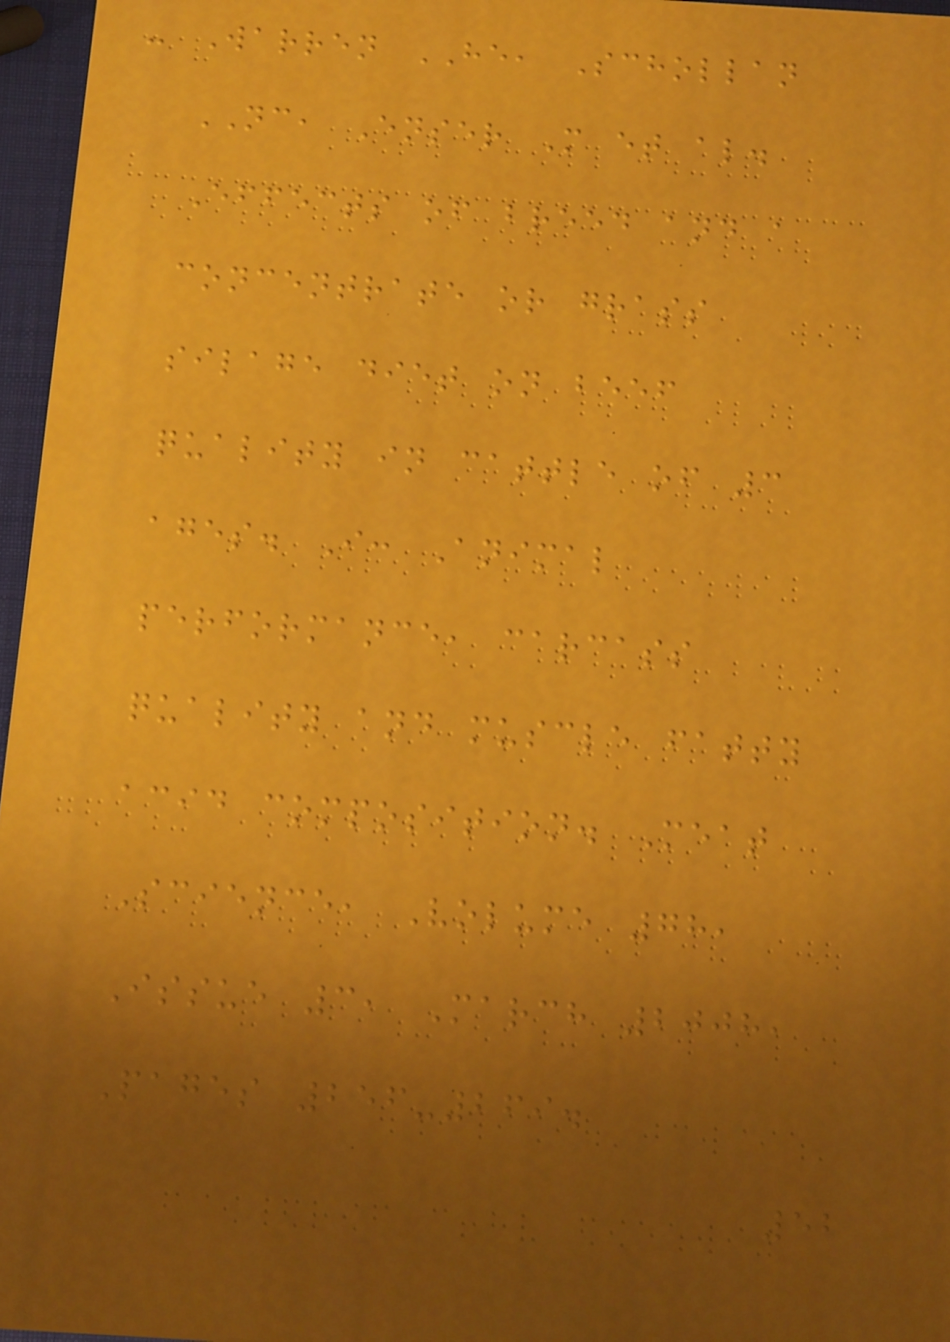- Warren HE, Schollan
NC, Enser M et al.
Effects of breed and a
concentrate or grass
silage diet on beef
quality in cattle of 3
ages. I: Animal
performance, carcass
quality and muscle fatty
acid composition. Meat
Science, Volume 78,
Issue 3, March 2008,
Pages 256-269.
52
